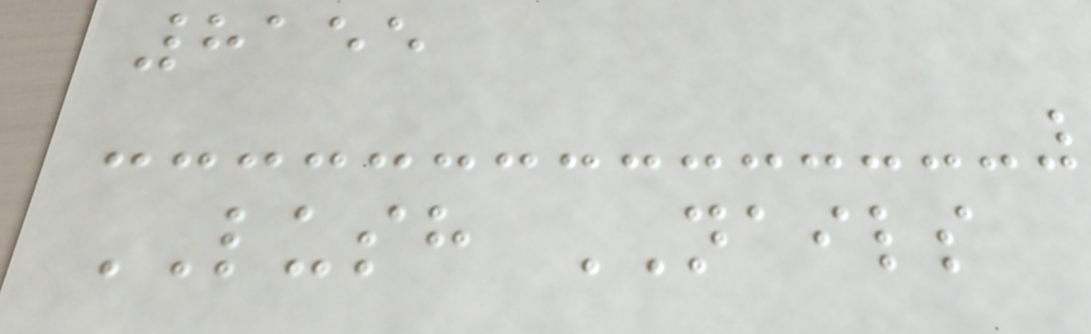8155
LUSH NAILS
